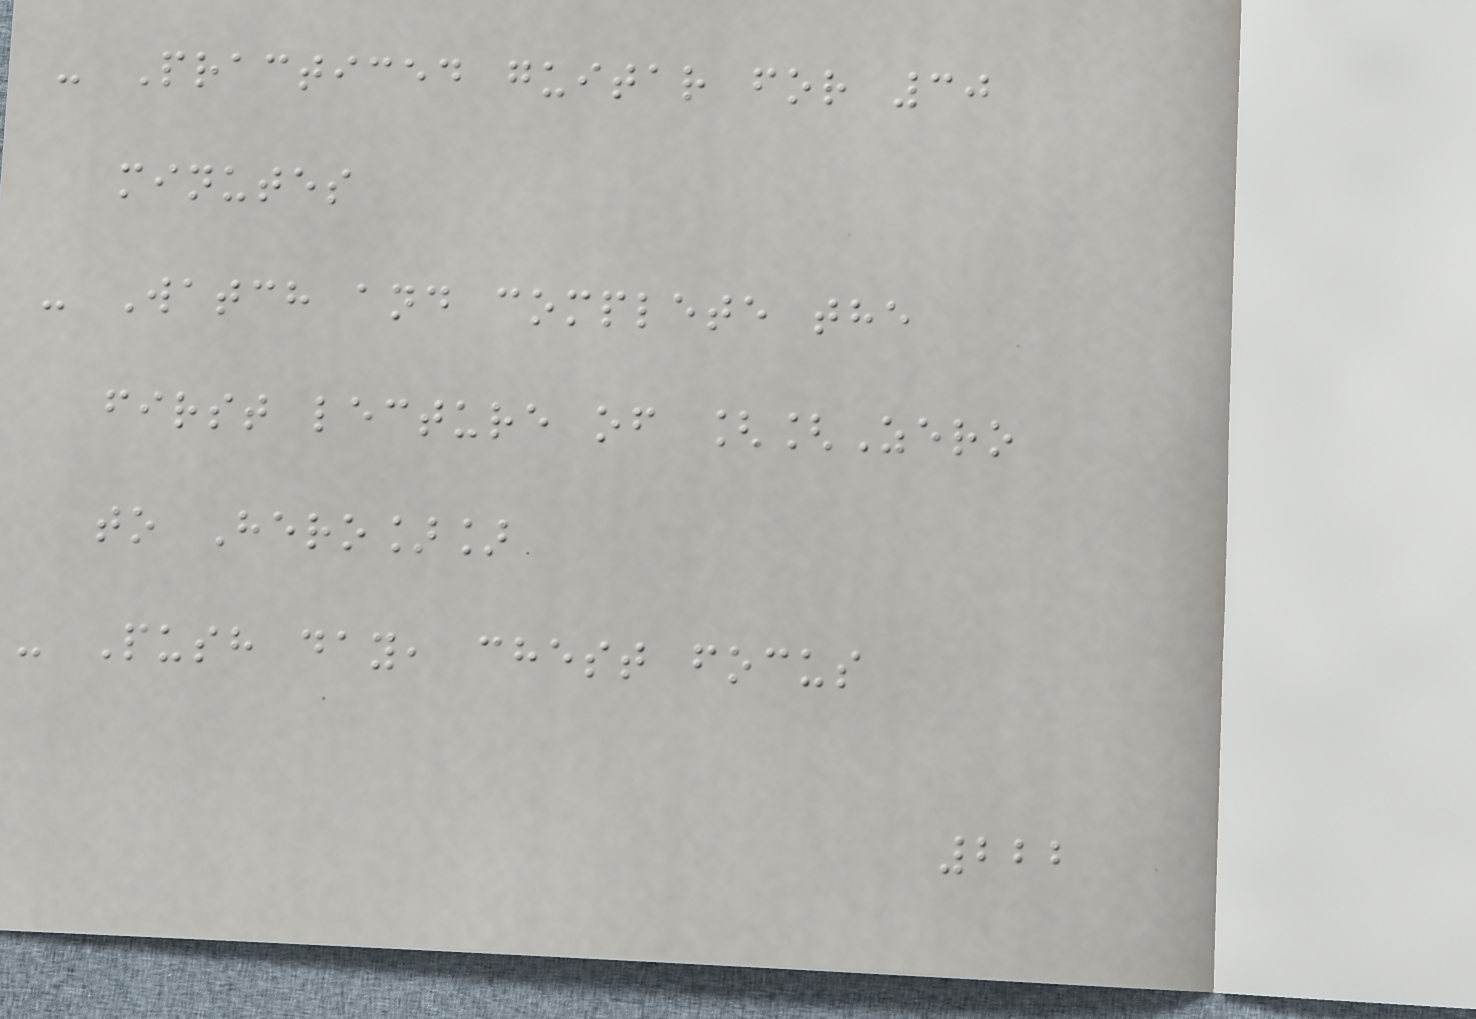- Practiced guitar for 30
minutes
- Watch and complete the
first lecture of [[Zero
to Hero]]
- Push day, chest focus
222
